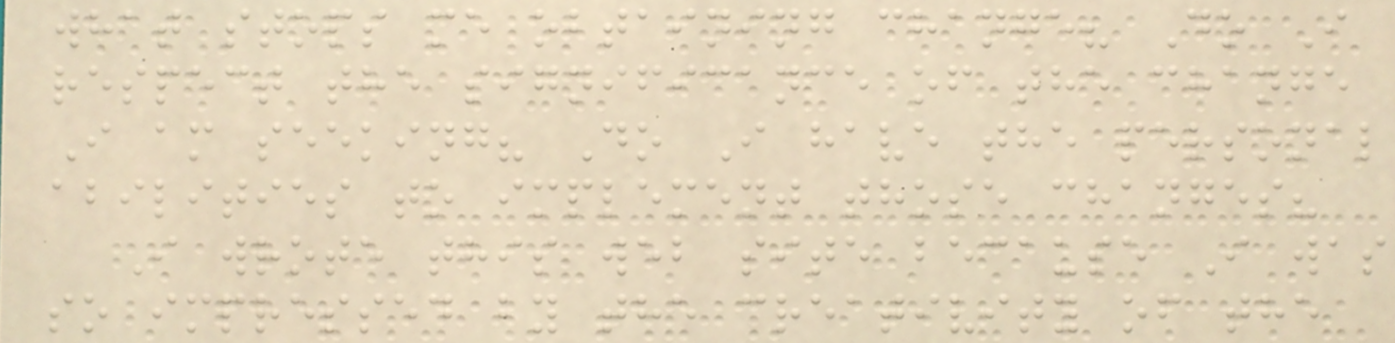what stops me obtaining change? Do I
respect the significance of the change
I am seeking? Do I have the personal
abilities to implement those changes?
I wrote this web site because I was
so impressed by the creativity of the
